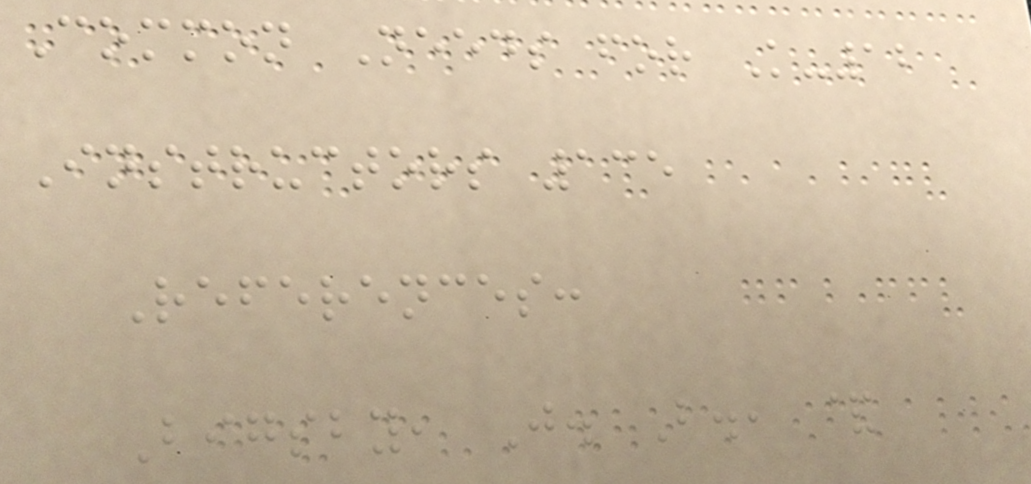Common Needs for K-12
Instructors 135
References:
Bigsby, J. B., &
